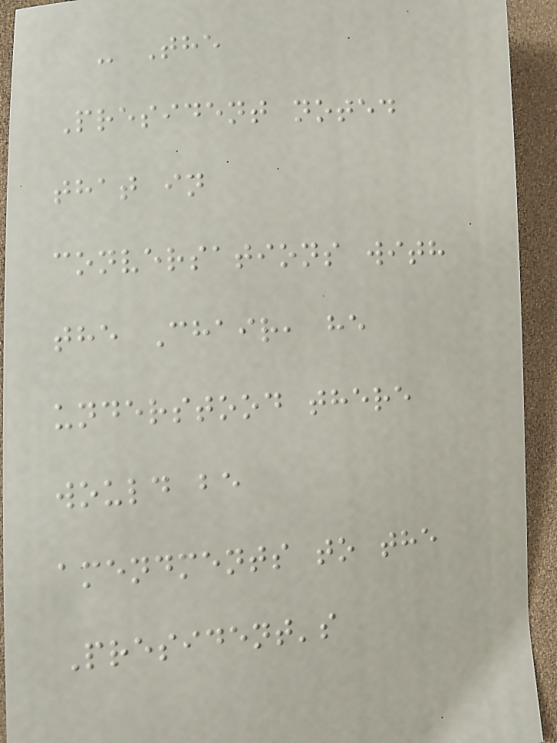- The
President noted
that in
conversations with
the Chair, he
understood there
would be
amendments to the
President's
